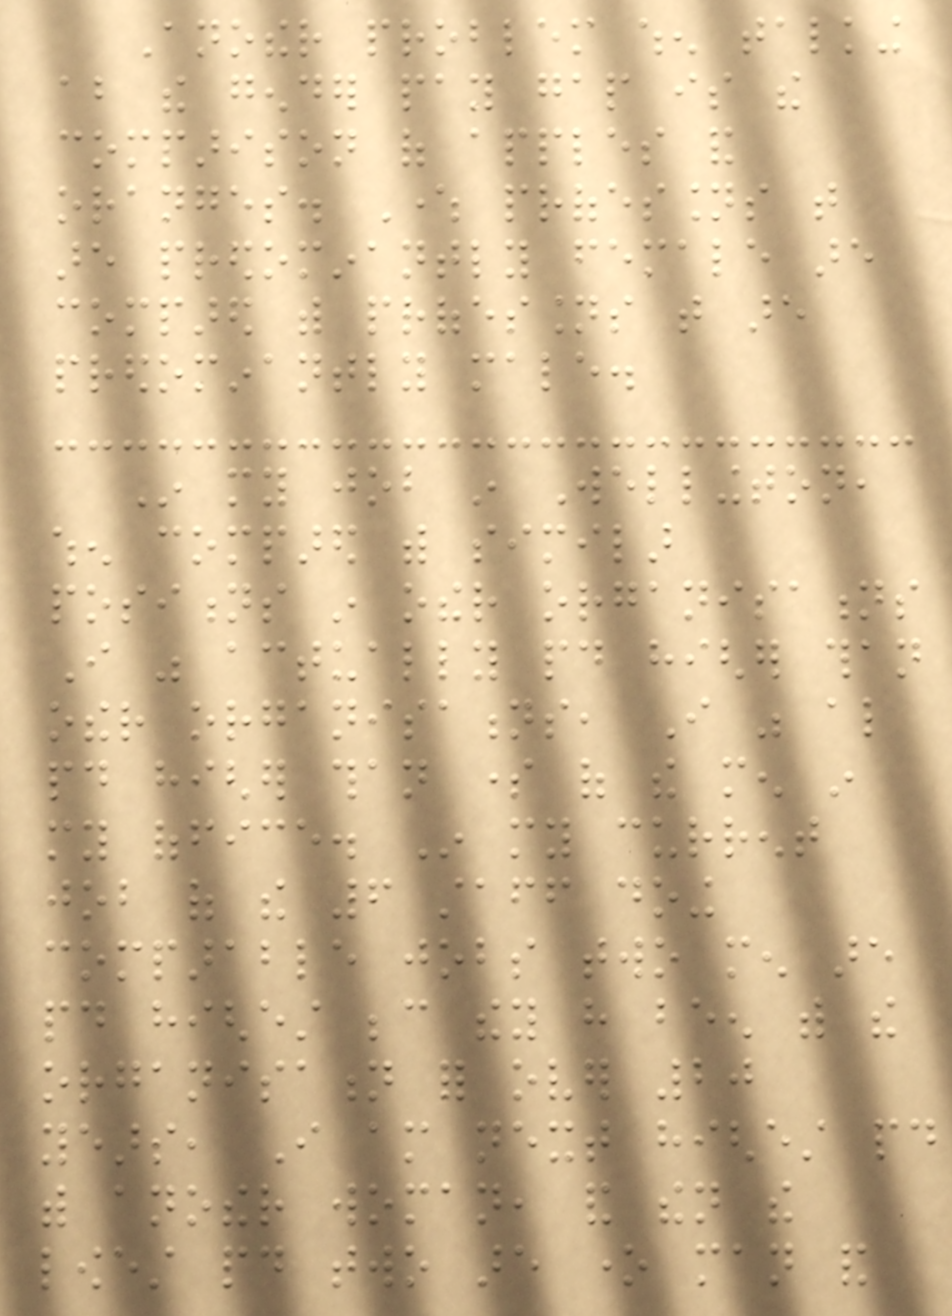Another problem when talking
about the gender pay gap is the
comparison of apples and
oranges. Where professions that
are predominantly female are
compared with professions that are
predominantly male.
In my job in Wellington,
when compared with similar
positions in other organisations
I was actually paid higher than
other organisations, I was also
paid higher than some of the men in
my office. In my current
job of the 6 staff doing
comparable jobs two men are
paid highest because they have been with the
organisation for over 20
years, I am next highest paid
with another woman, and then the
lowest paid two are one man and
